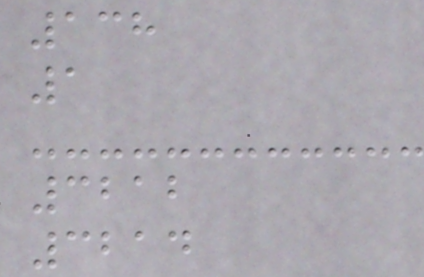138
1
3212
3214
